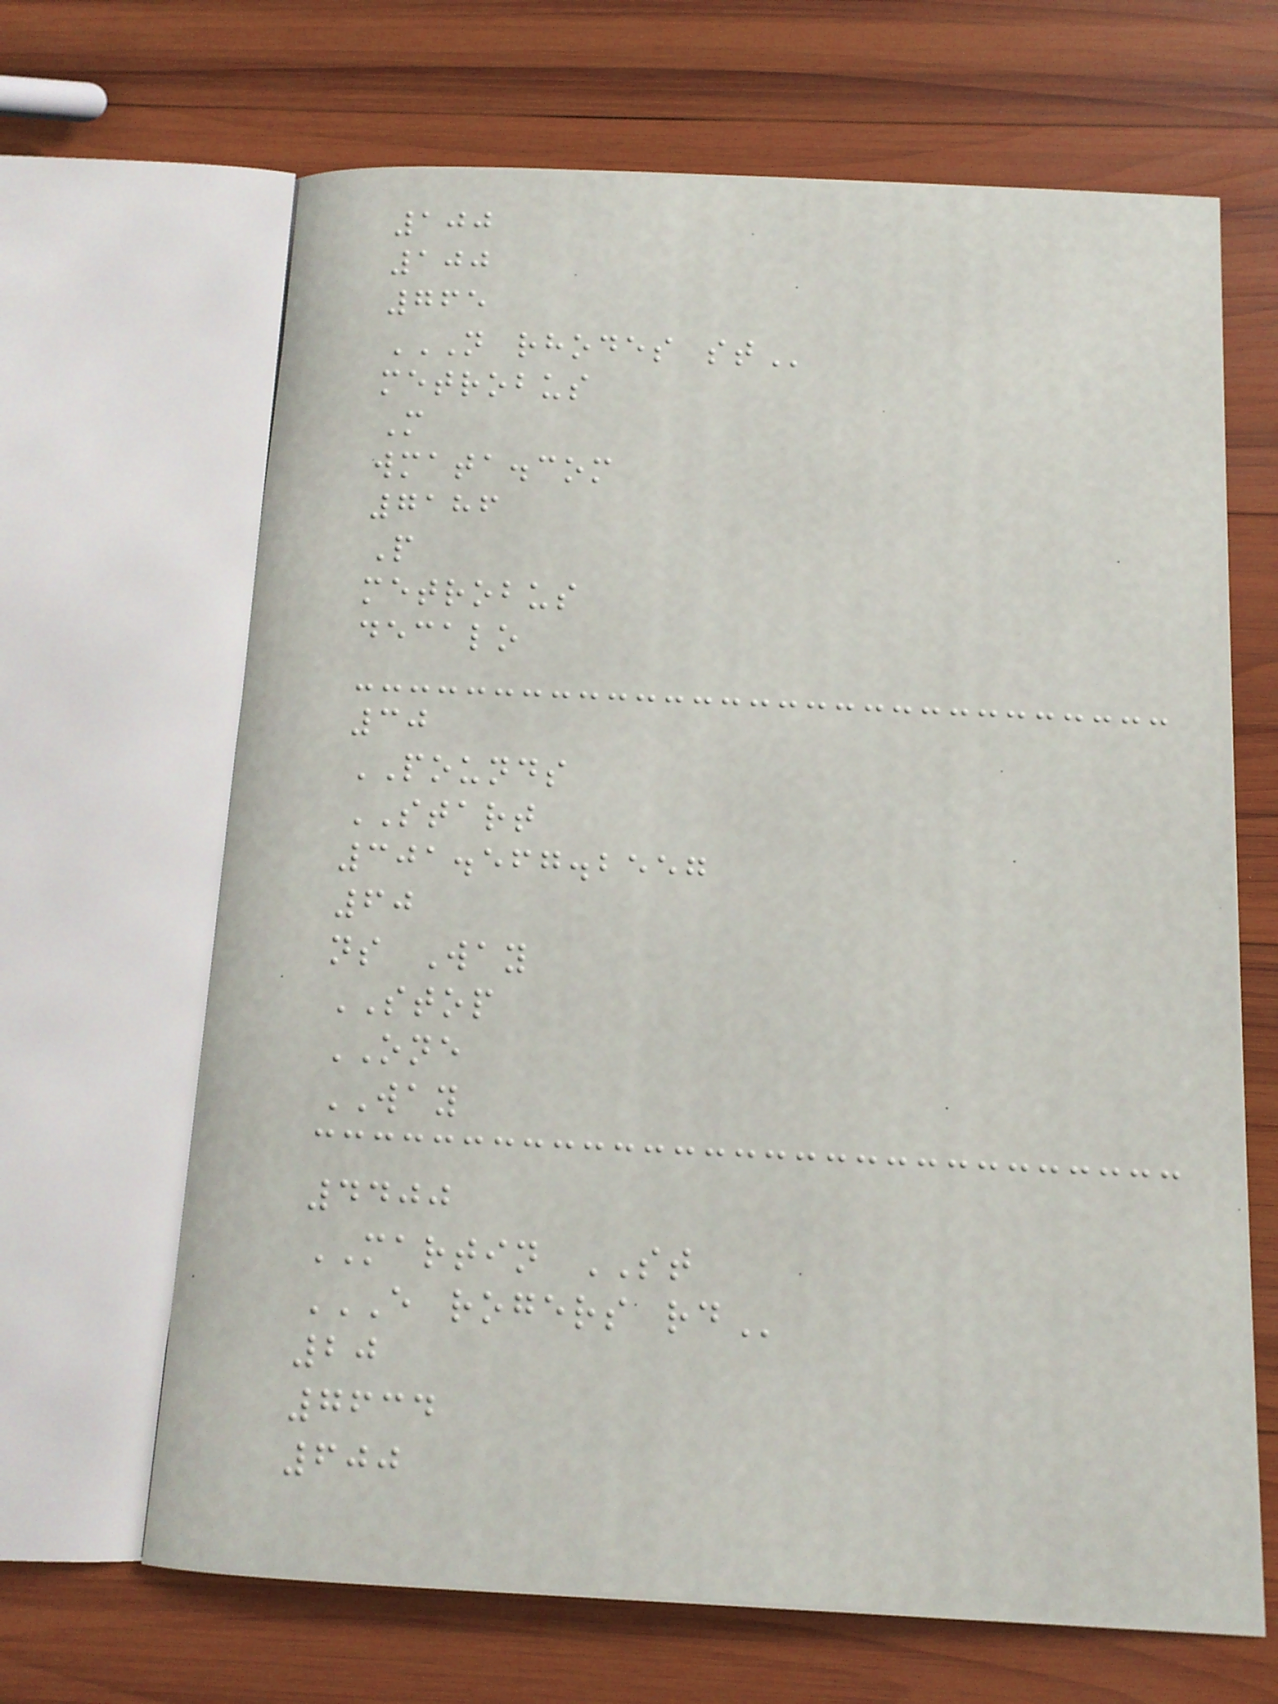100
100
765
N RHODES ST
metrobus
M
wmata.com
7186
P
metrobus
decalo
30
POUNDS
START
301.567.2557
60
ns Way
STOP
ONE
WAY
4400
MARTIN ST
E ROGERS RD
20
7634
600
